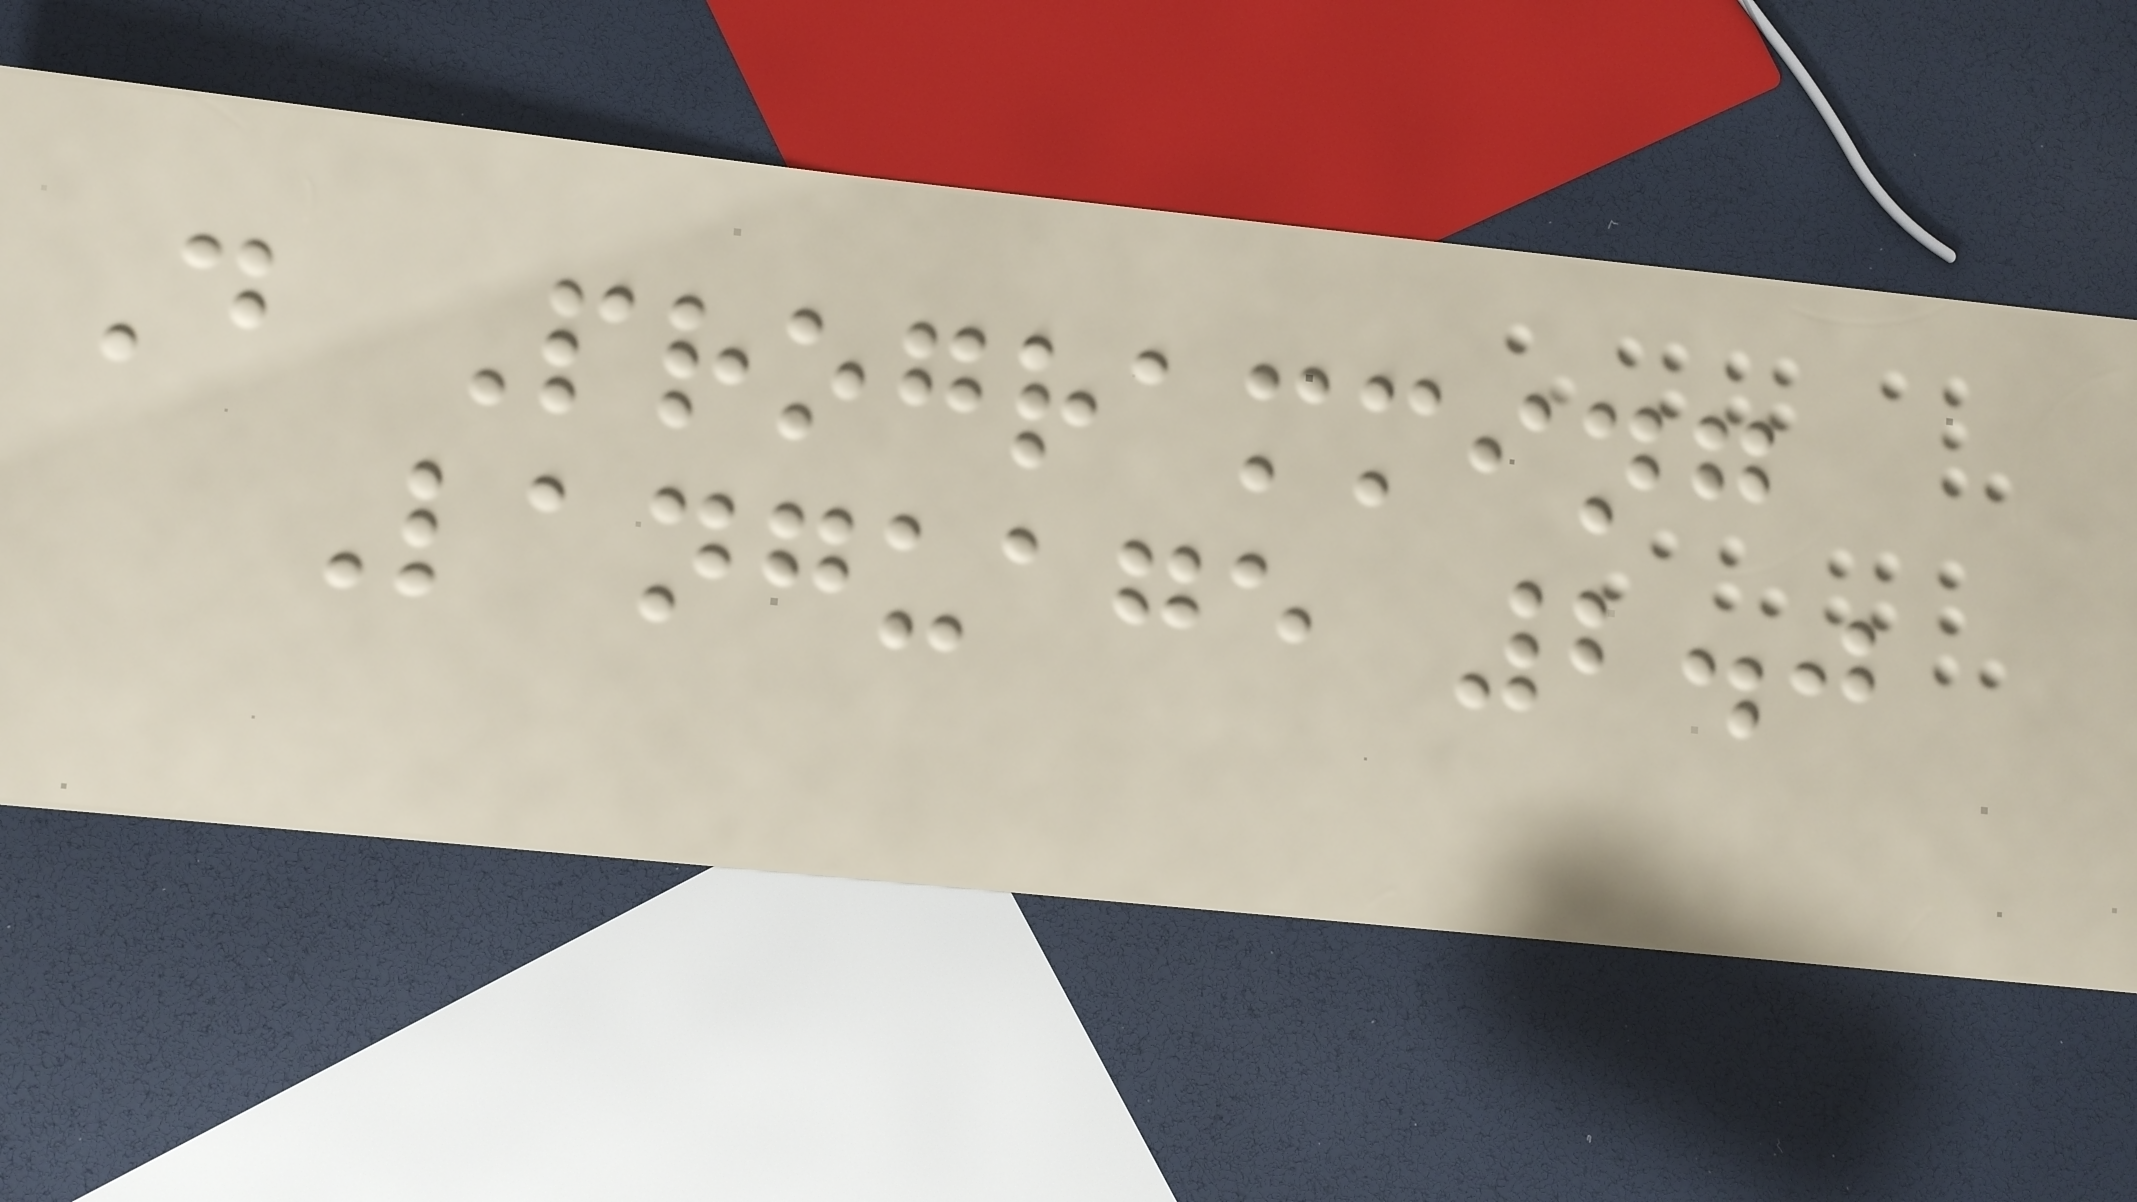D Programming
Language 2.0
